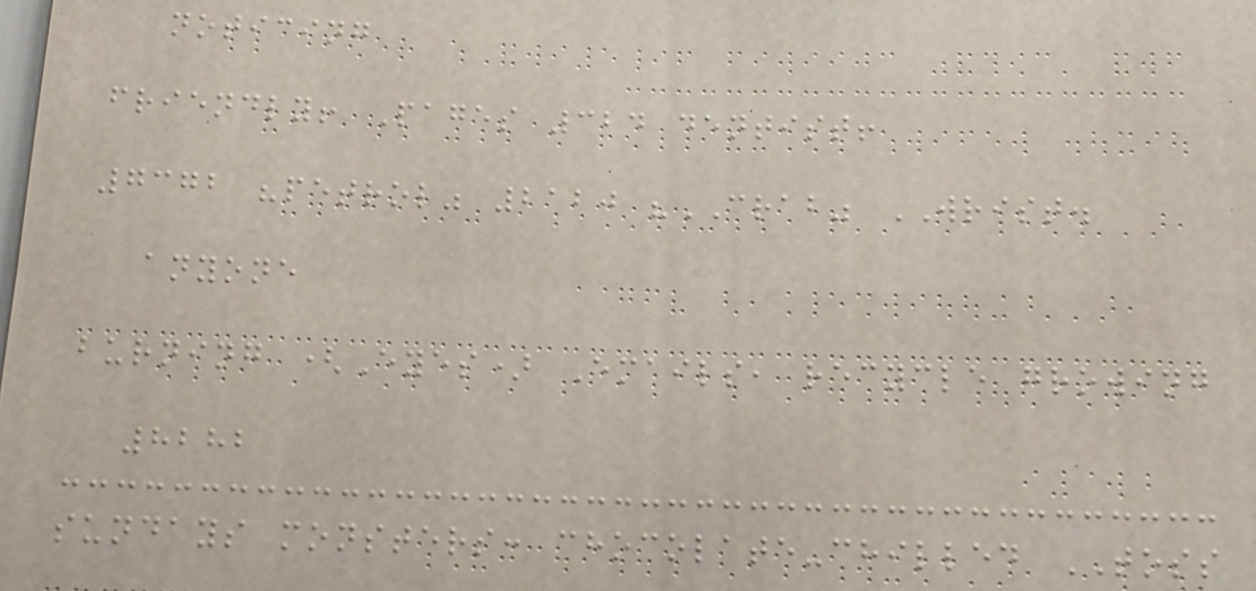noticing
friendly! Pages 324 dentist!
7372 "petrol" 2120 "CRAB" WRIST.
anyone
burning (Eyes) Emails, recycle growing
8282
sundays monsters: chocolate-chilled TOSS
